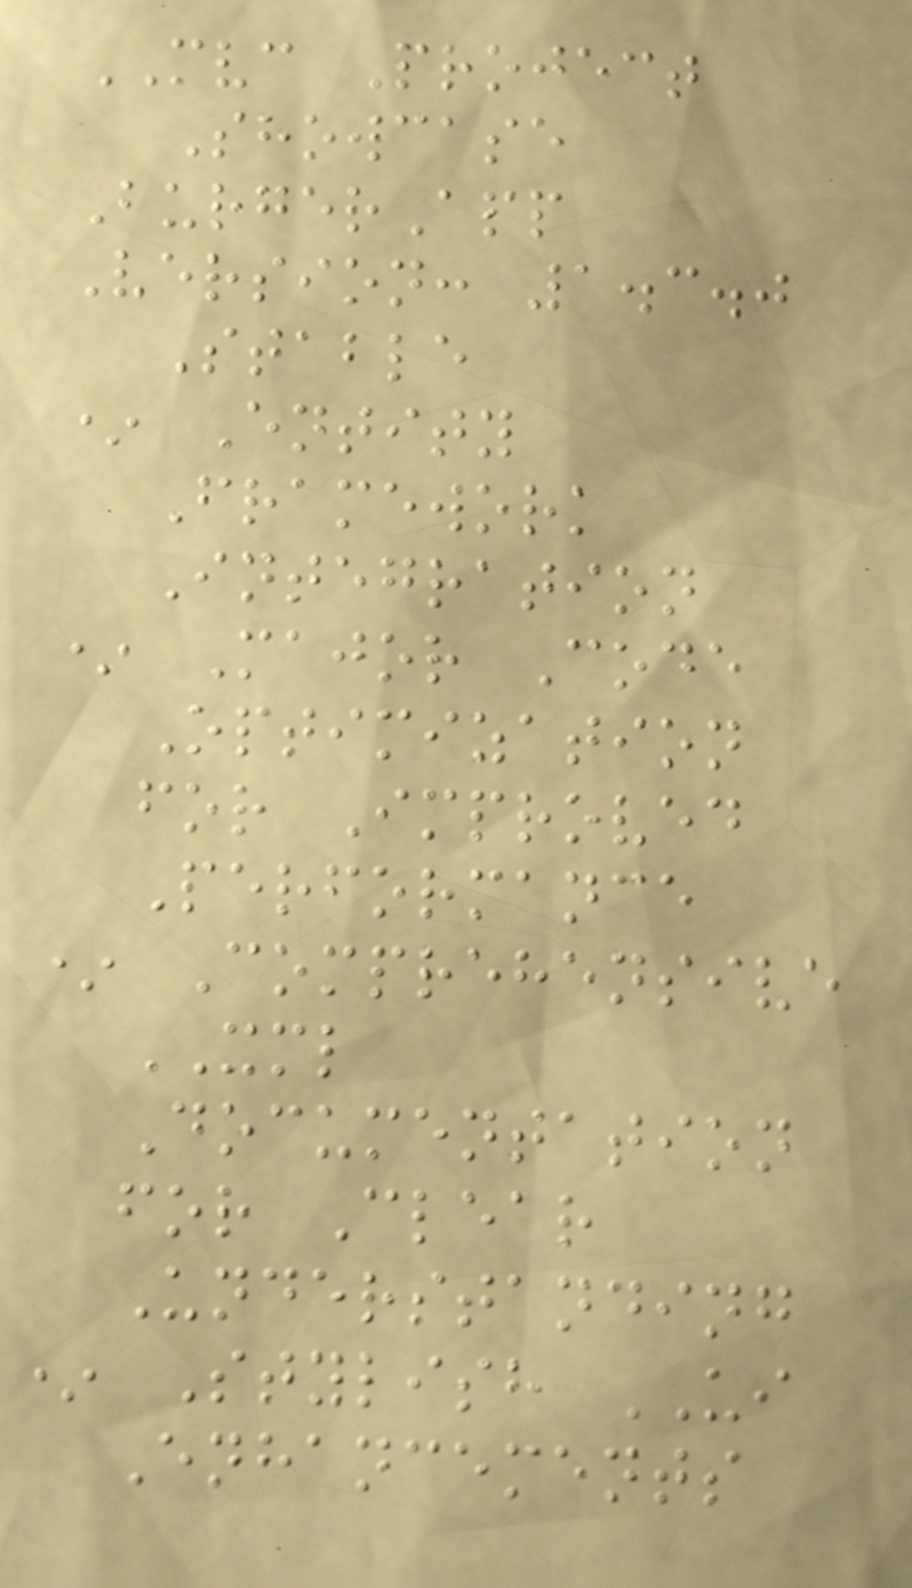MVC Project
Showcase
BurgerApp
Version: 1.3.0
Stable
* Entity
Framework
Integration
* Major Code
Optimization
for Improved
Performance
* Comprehensive
XML
Documentation
for Clear
Understanding
* Stylish UI
Enhancements
